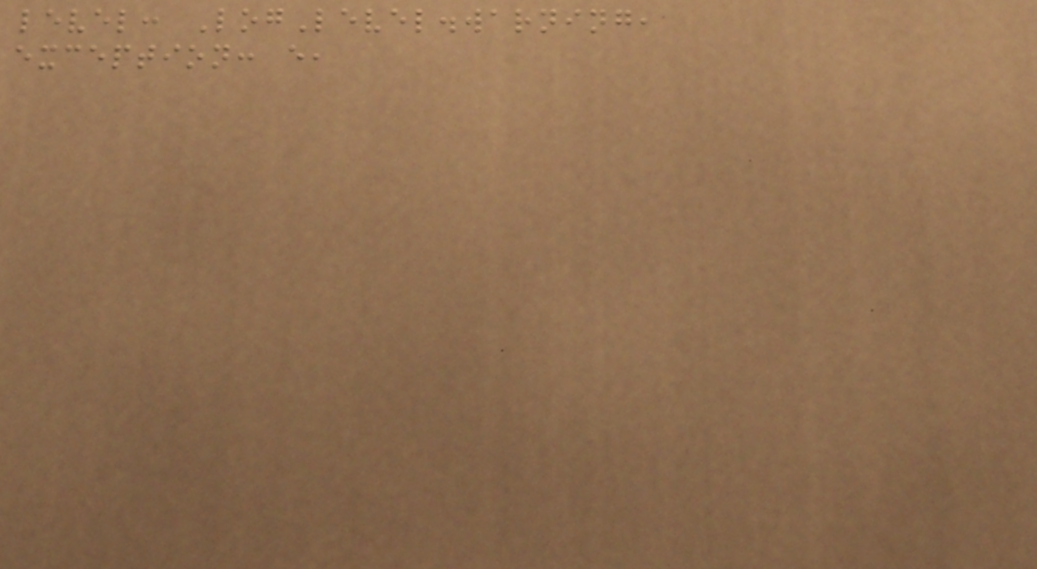level: LogLevel.warning,
exception: e,
